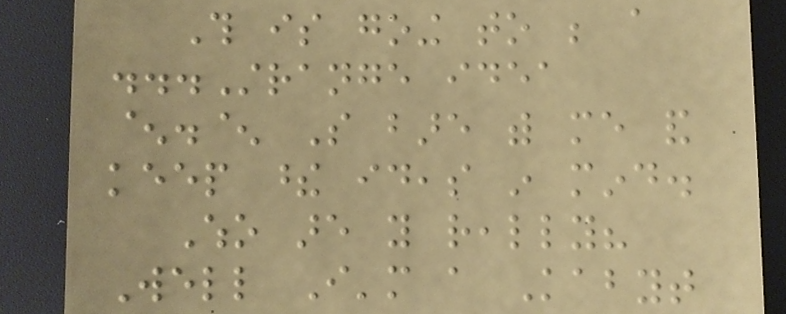This is going to be a
...Strange idea
^.^ So bare with me and
keep these ideas in mind.
Who are you really?
Well I'm a Kabyt
